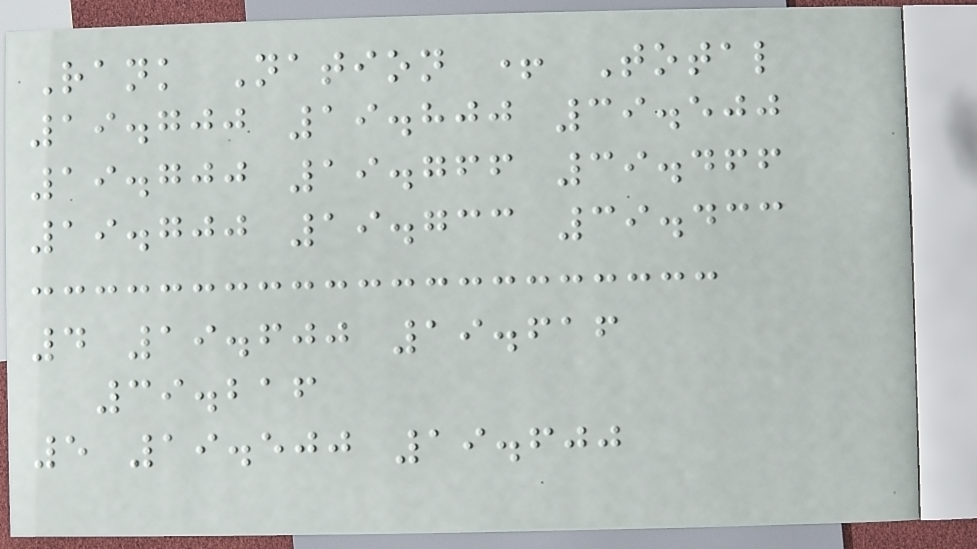Rank Nation + Total
19.700 19.800 39.500
19.700 19.766 39.466
19.700 19.733 39.433
4 19.600 19.616
39.216
5 19.500 19.600
